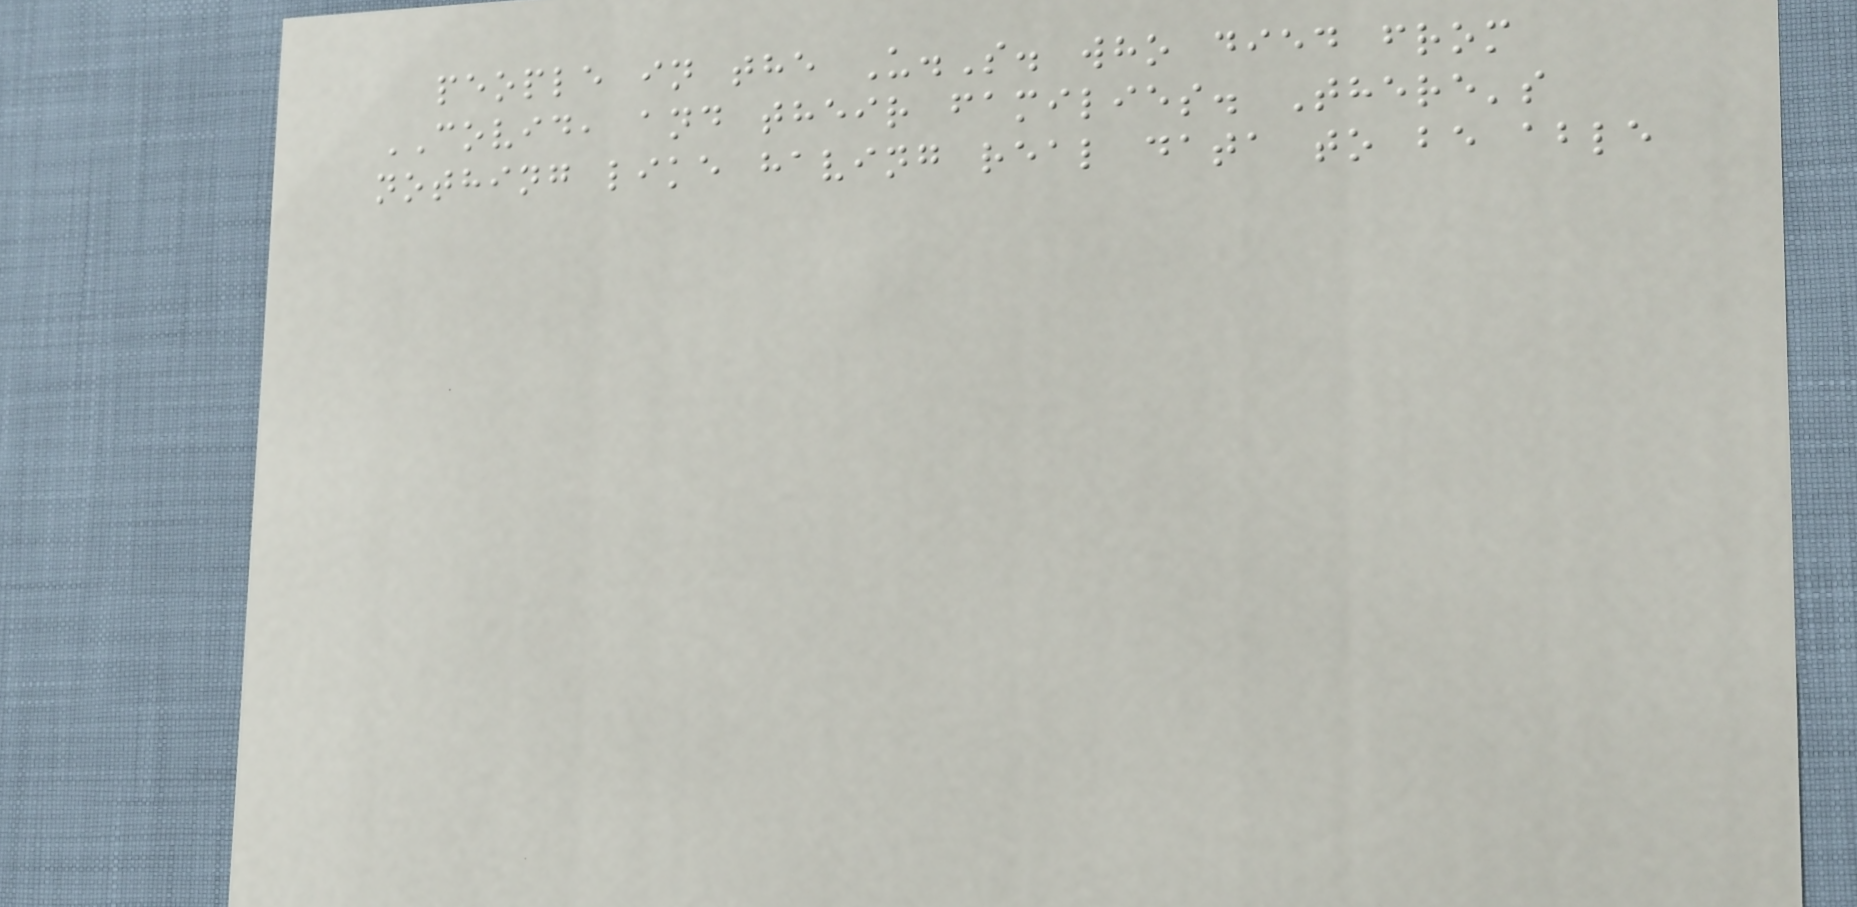people in the U.S. who died from
COVID, and their families. There's
nothing like having real data to be able
